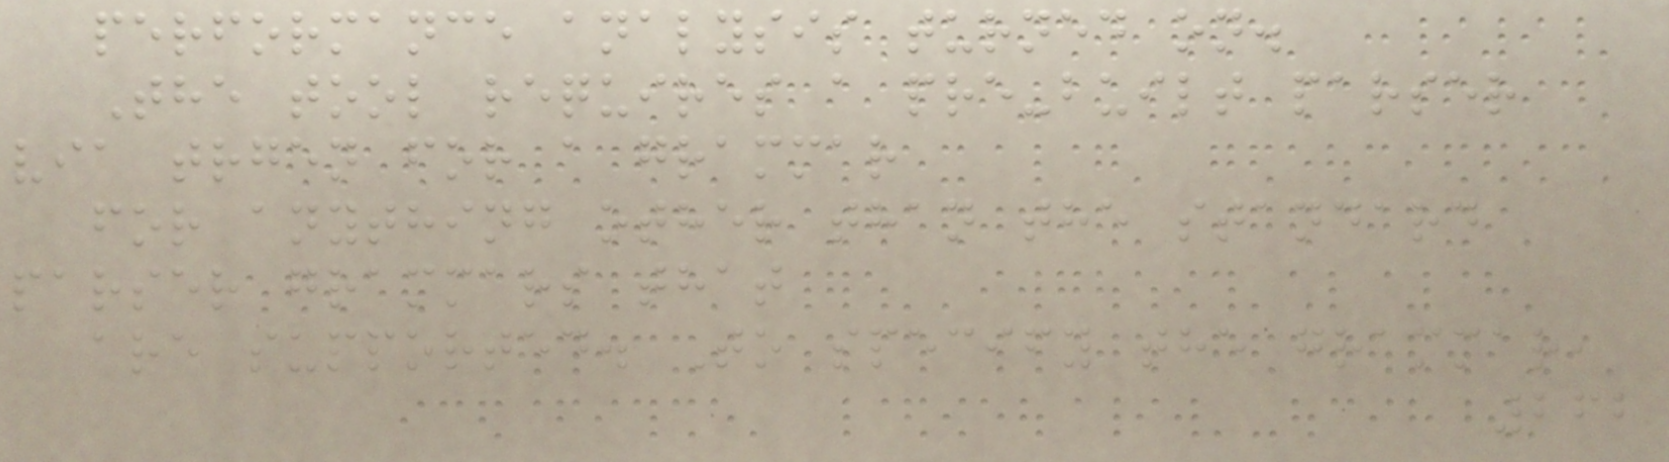performance analysis turned on.
The tool requires a pre-built parser
via trgen for a grammar
for anything other than the standard
parser grammars that
are supported. To specify the grammar,
262
